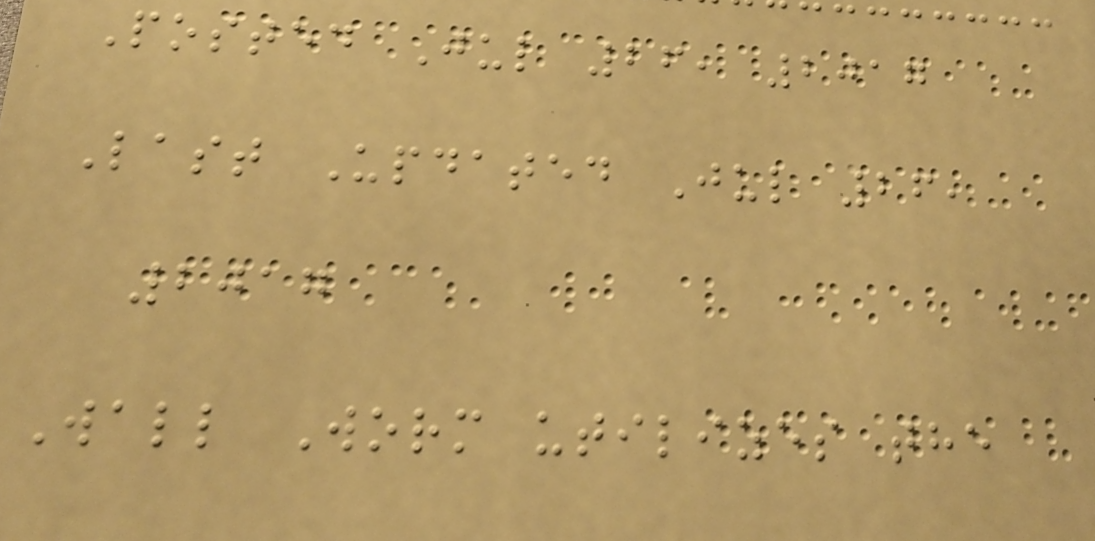Posted Jul 26, 2017
Last Updated Jul 26,
2017
Wall Worm utilizes the
